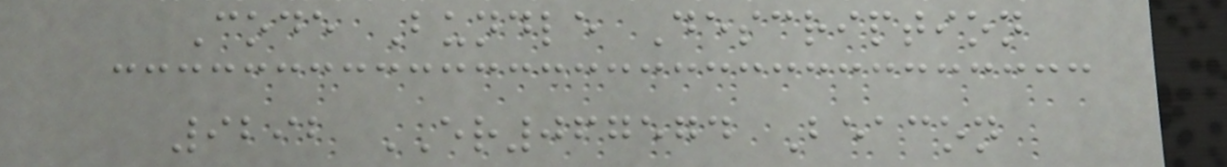Code Bundle Description
9292 ER067574 Beacon
